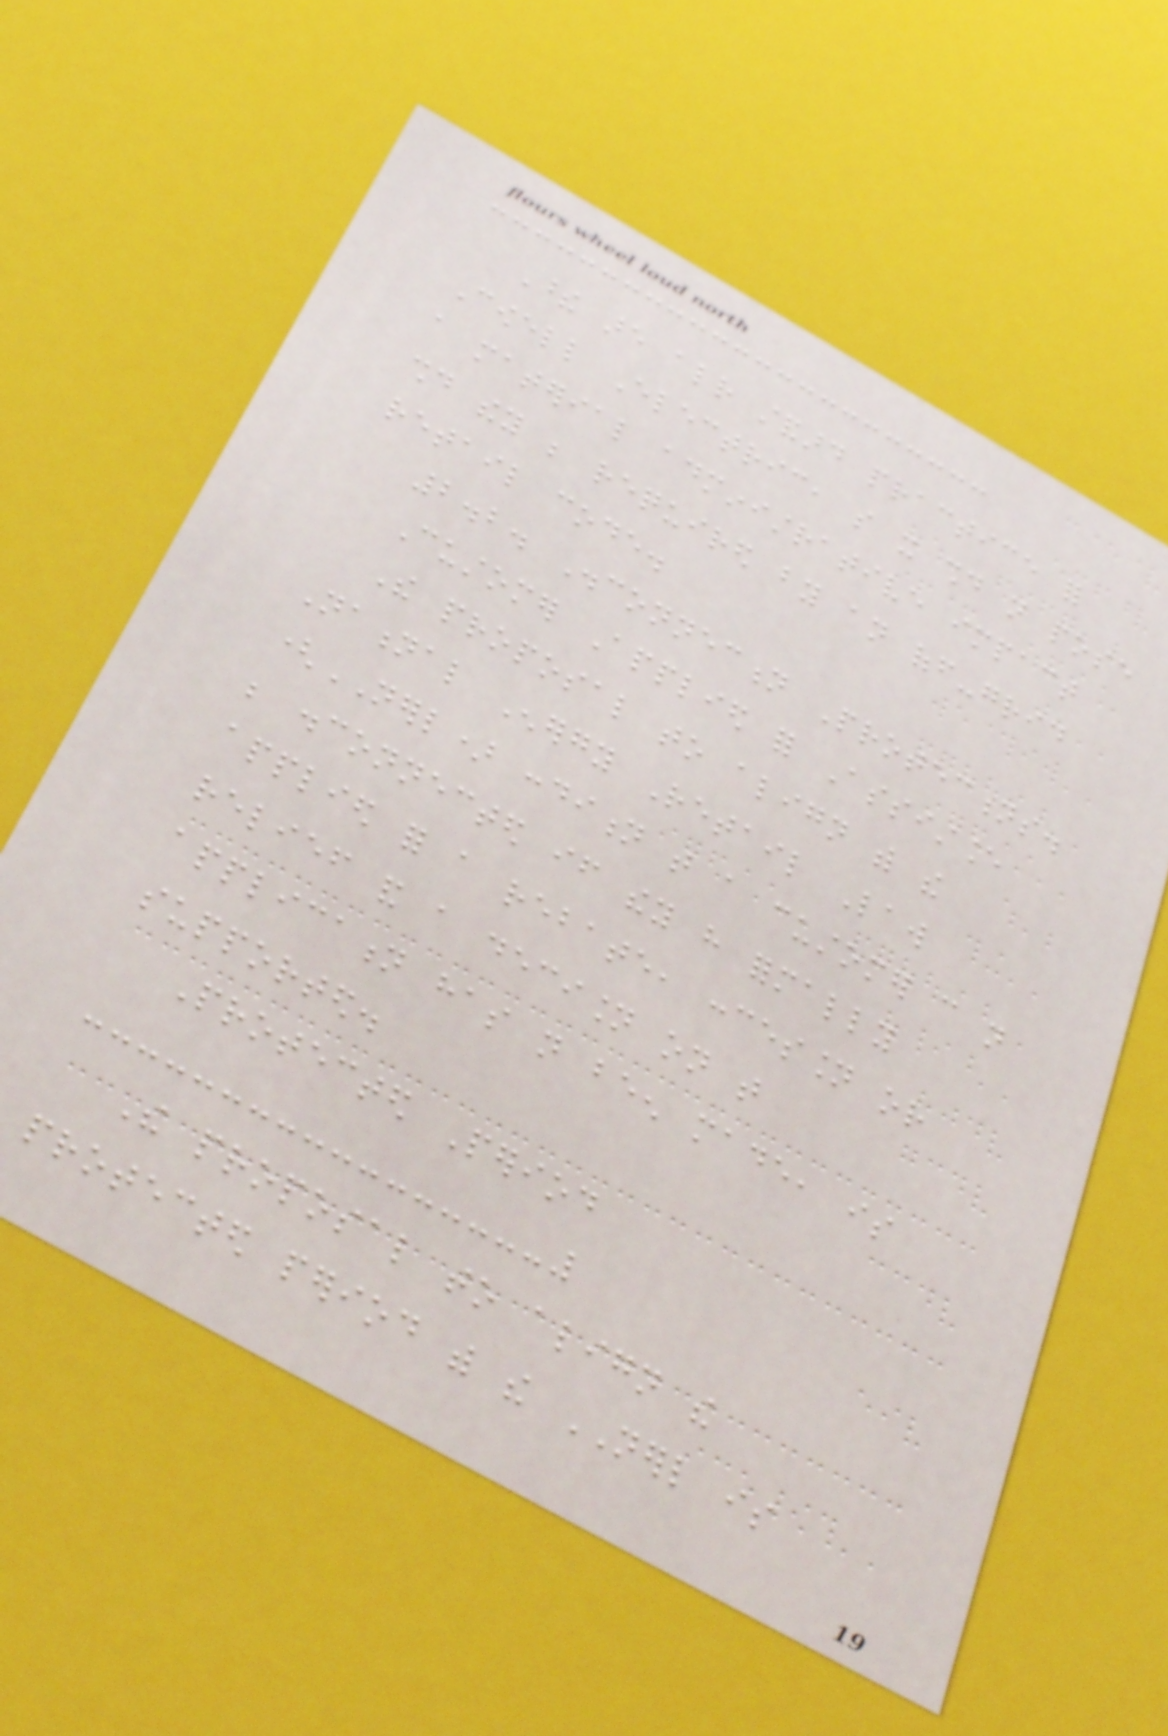These are already standard practice for
Cowell Electric, so it should not pose
a material administrative impact
should they be required by an off-grid
retail code.
2.2. Disconnection Protections.
Customer Applied for Assistance
The proposal to align with the
National Energy Retail Law
(NERL) condition that a customer can not
be disconnected if they have formally
applied for a rebate, concession or
relief and a decision on that
application has not been made, is
supported.
Protected Period
The proposal to align the
protected period with the NERL is
